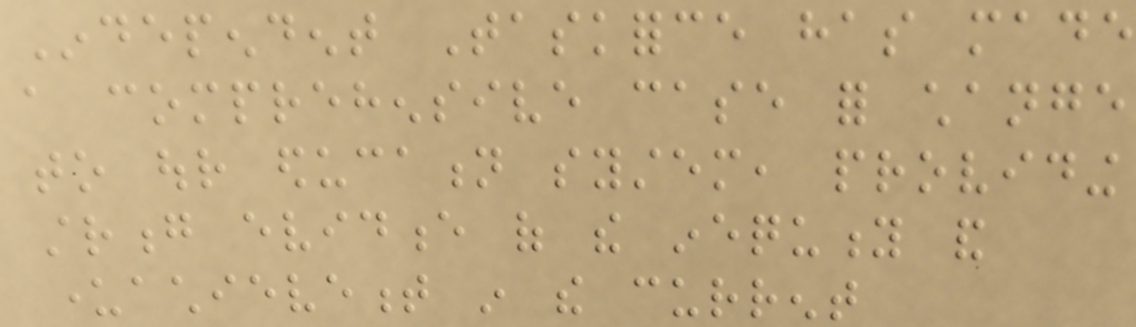Independent Taskforce has made
a comprehensive case for change
to our education system, providing
strong evidence of the inequity and
underachievement in the current
